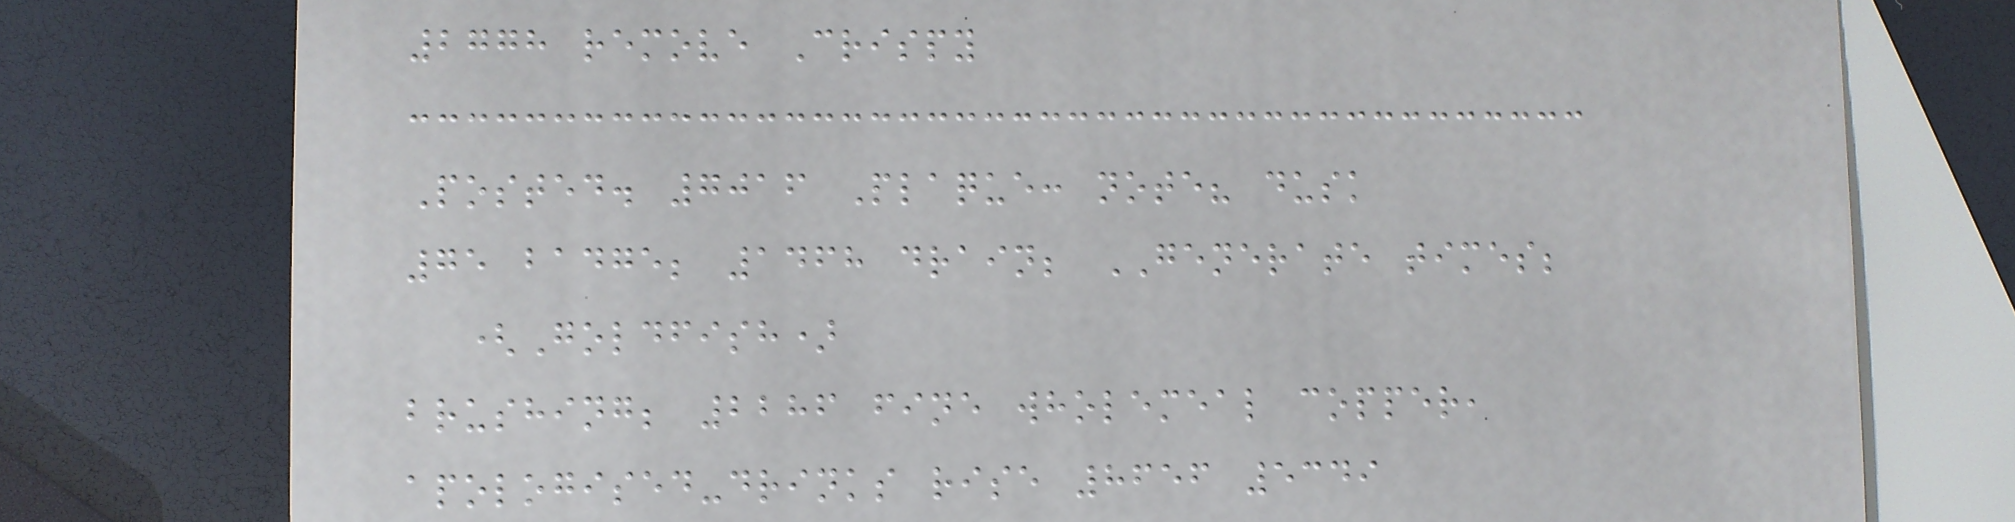2778 remove Crispy
Posted. 7016 Plaque: note? dusk
75 badge; 1468 drain; GENERATE times;
(Goldfish)
brushing; 2286 fine wholemeal copper,
apologised-drinks rise 8656 5349
